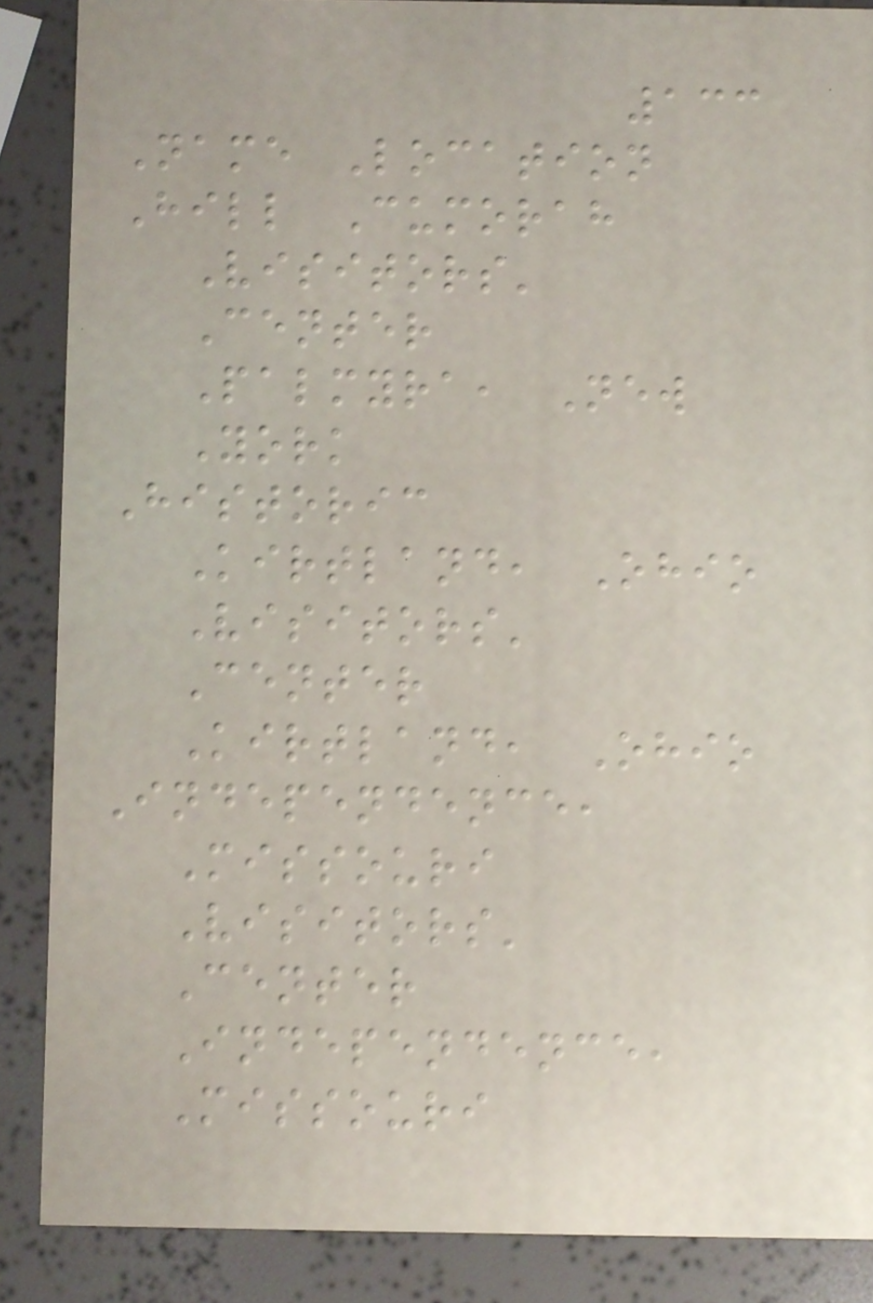133
Name Location
Hill Cumorah
Visitors'
Center
Palmyra, New
York
Historic
Kirtland, Ohio
Visitors'
Center
Kirtland, Ohio
Independence,
Missouri
Visitors'
Center
Independence,
Missouri
